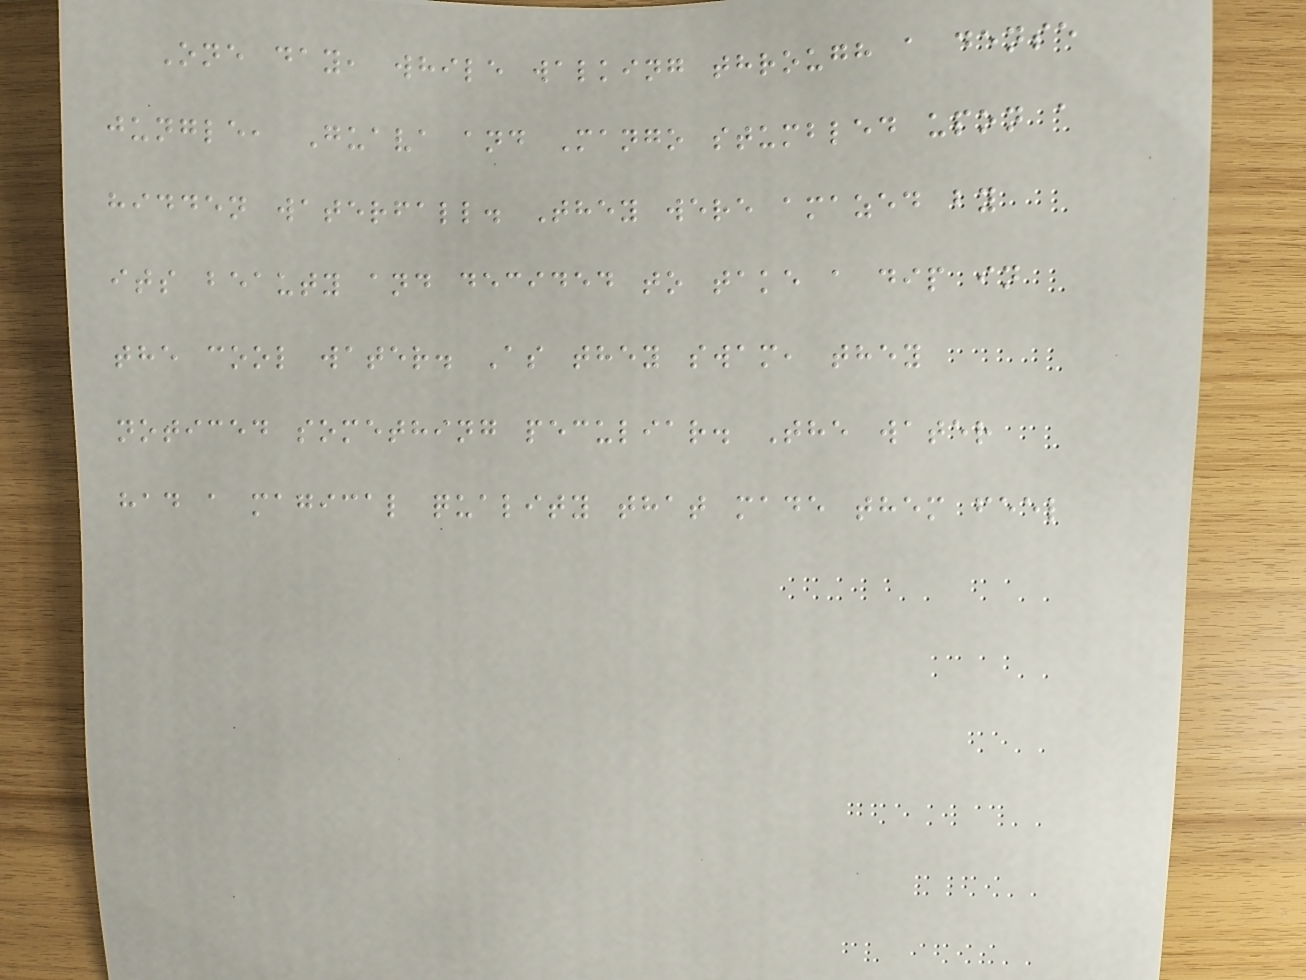One day, while walking through a dense
jungle, Guava and Mango stumbled upon a
hidden waterfall. They were amazed by
its beauty and decided to take a dip in
the cool water. As they swam, they
noticed something peculiar. The water
had a magical quality that made them feel
